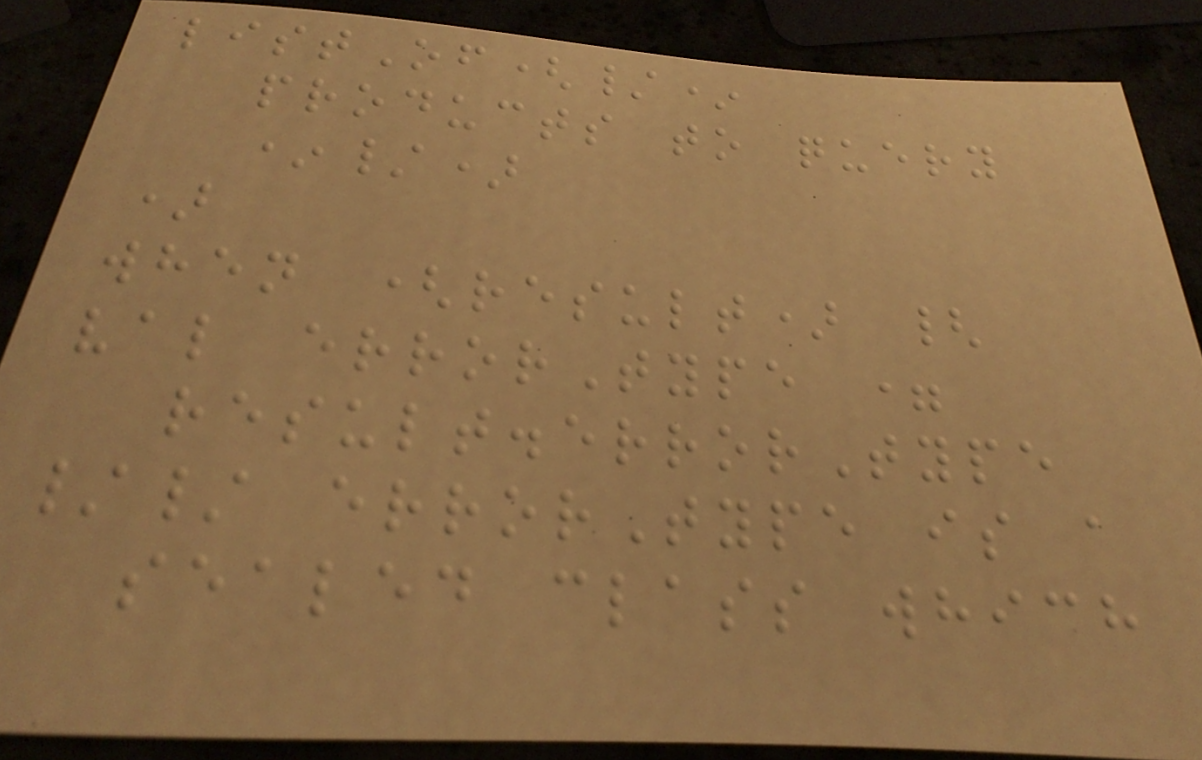listOf(/*
products to query
*/)
)
when (result) {
val errorType =
result.errorType
// errorType is a
sealed class which
